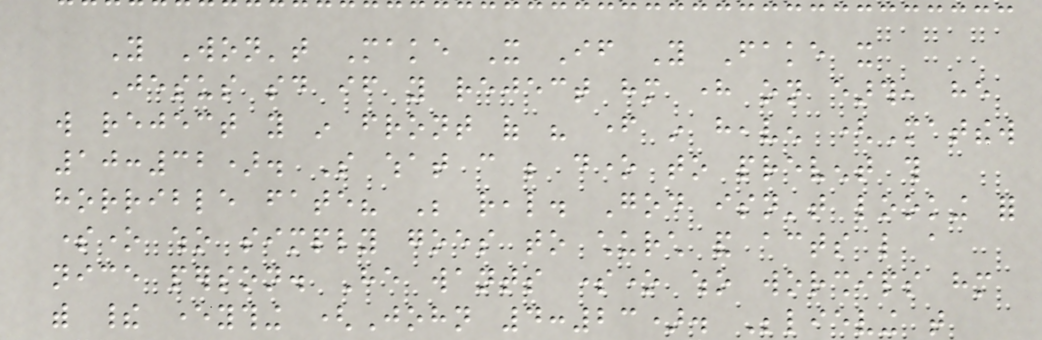You Won't Make It If You Fake it
Jesus said if you reject him here on earth, he
will reject you in front of his father in heaven (Matthew
10:32). So what can be done to prevent this
horrible fate? Be real. God isn't looking for
someone who simply goes to church and acts like a
nice person. He wants someone who worships him
with their everything (John 4:23). Believing that
